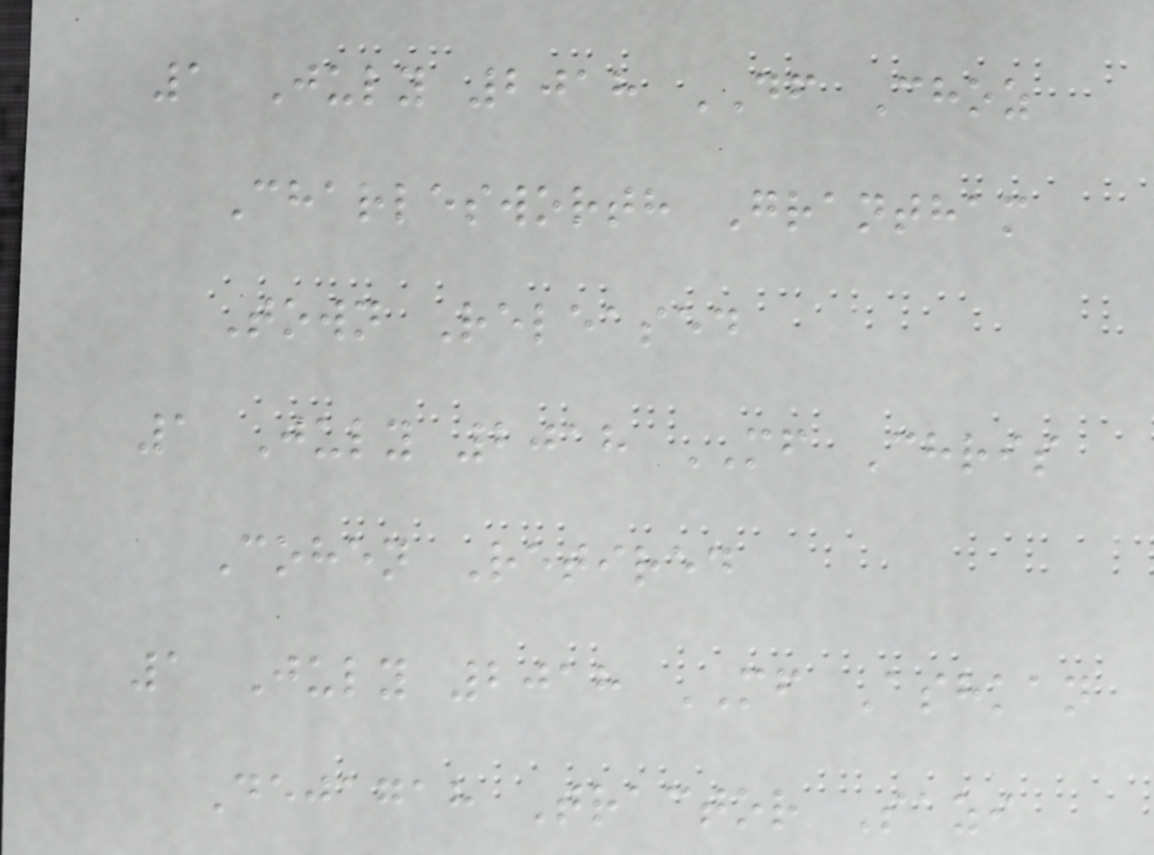1 July 2018 DF Choz
Charlesworth Grantham
Town Released
1 July 2018 MF Chris
Cohen Retired
1 July 2018 MF Ashkan
Dejagah Tractor Sazi
